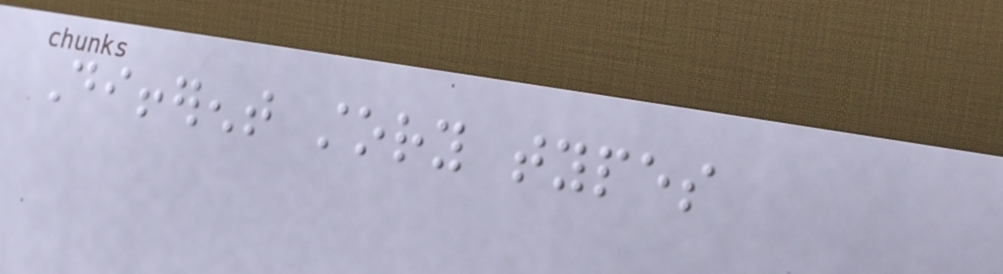Different story types
